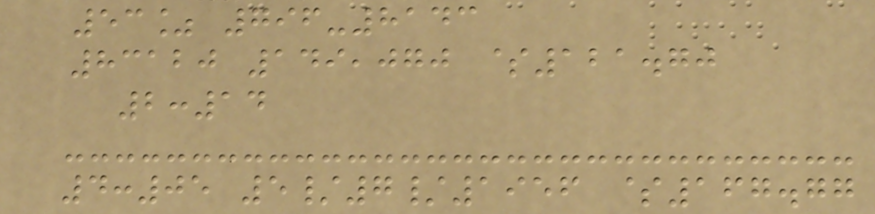53% 796-8143
83120 149,070 $121.70
2:14
4:05 5/7/1956 $167.77
